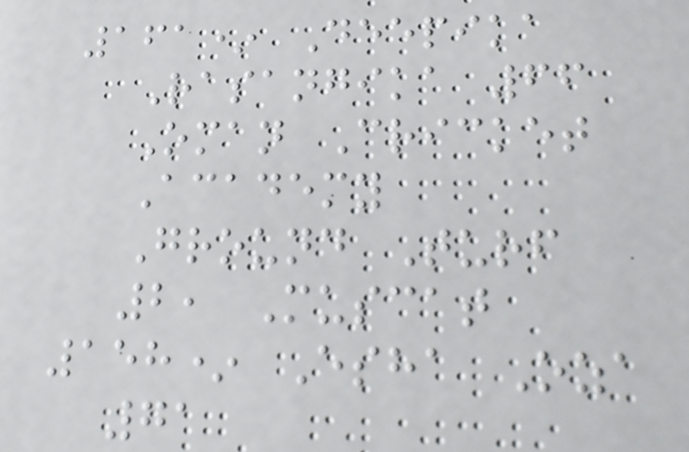161* Deepika
Rasangika 66
Oman Cricket
Academy
Ground Turf
2, Muscat
158* Esha Oza
71
